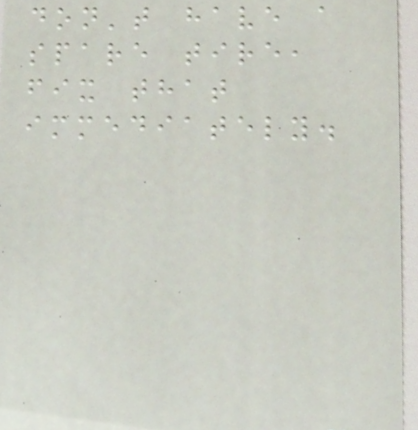don't have a
spare tire,
fix that
immediately.
